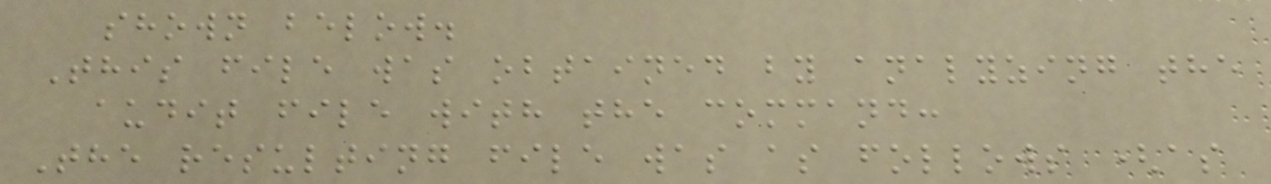shown below.
This file was obtained by analyzing the
audit file with the command:
The resulting file was as follows (as
